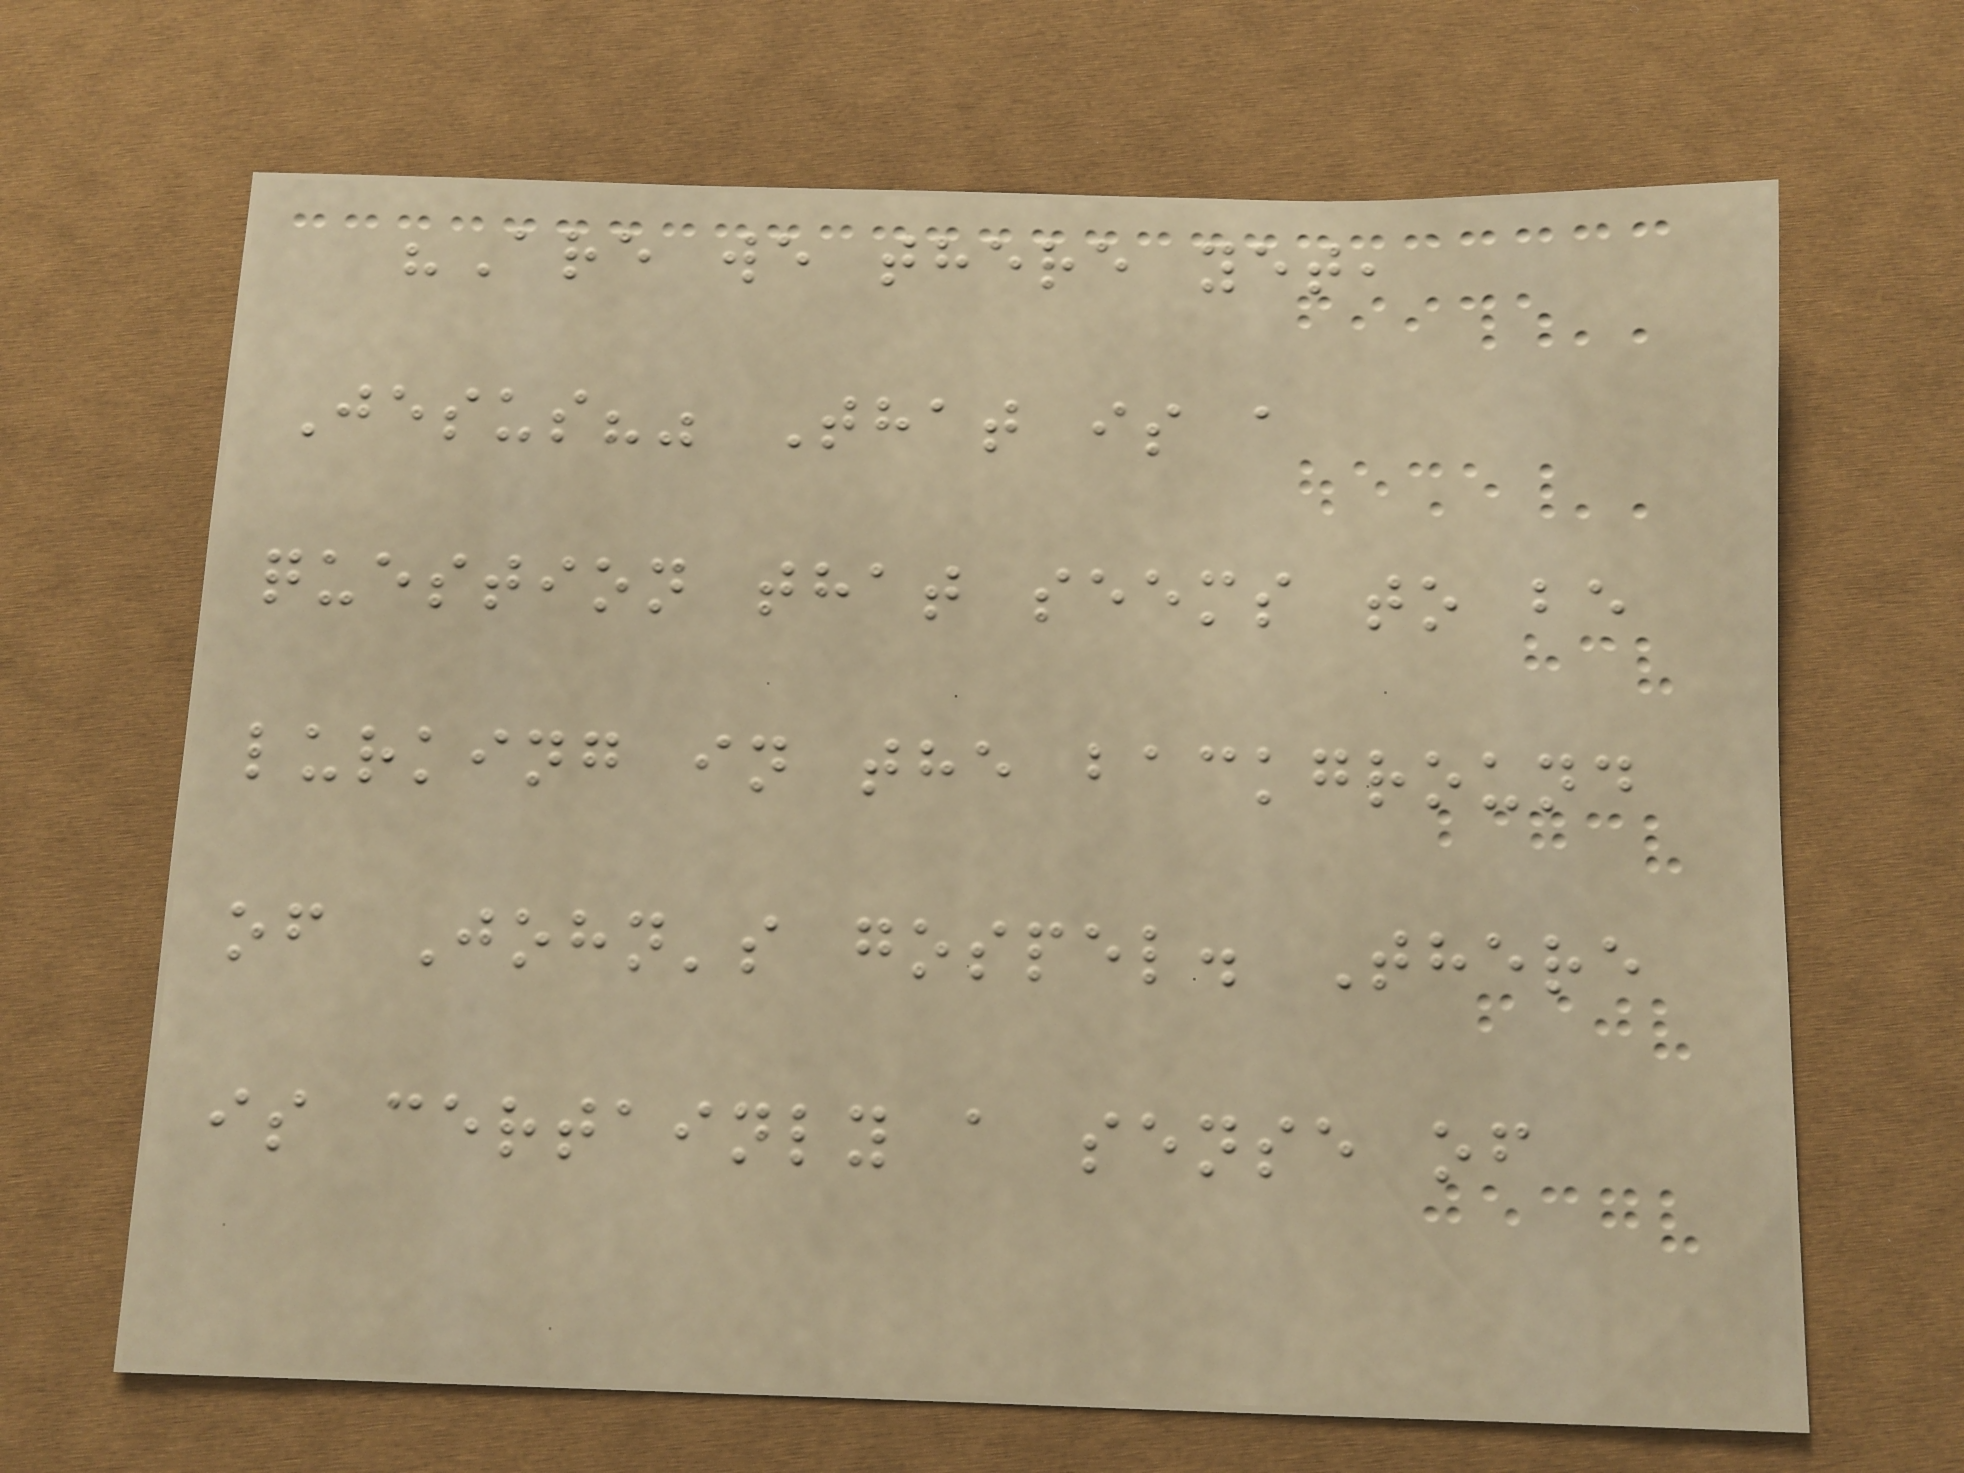"Are we there yet,
Jesus?" That is a
question that seems to be
lurking in the background
of John's gospel. There
is certainly a sense of
